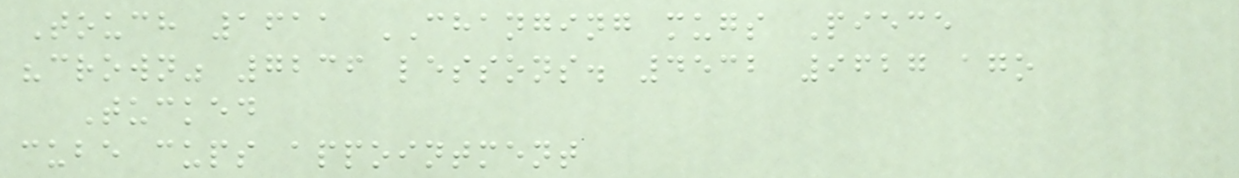Touch 1611 CHANGING mugs Piece
"crown" 7236 lessons. 4532 9627 ago
Tucked
cube cups appointment
